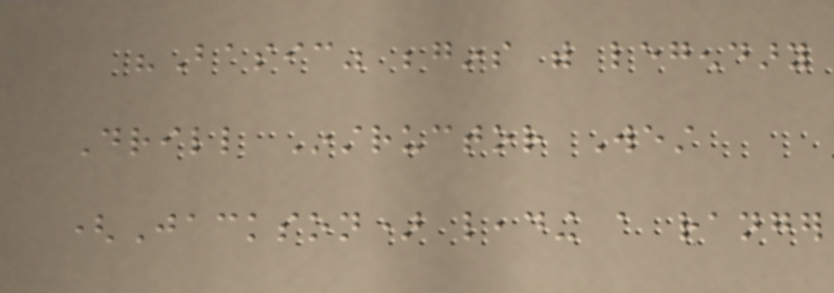"Basic" begins with legendary
Drill Instructor West
(Jackson) leading a ranger
